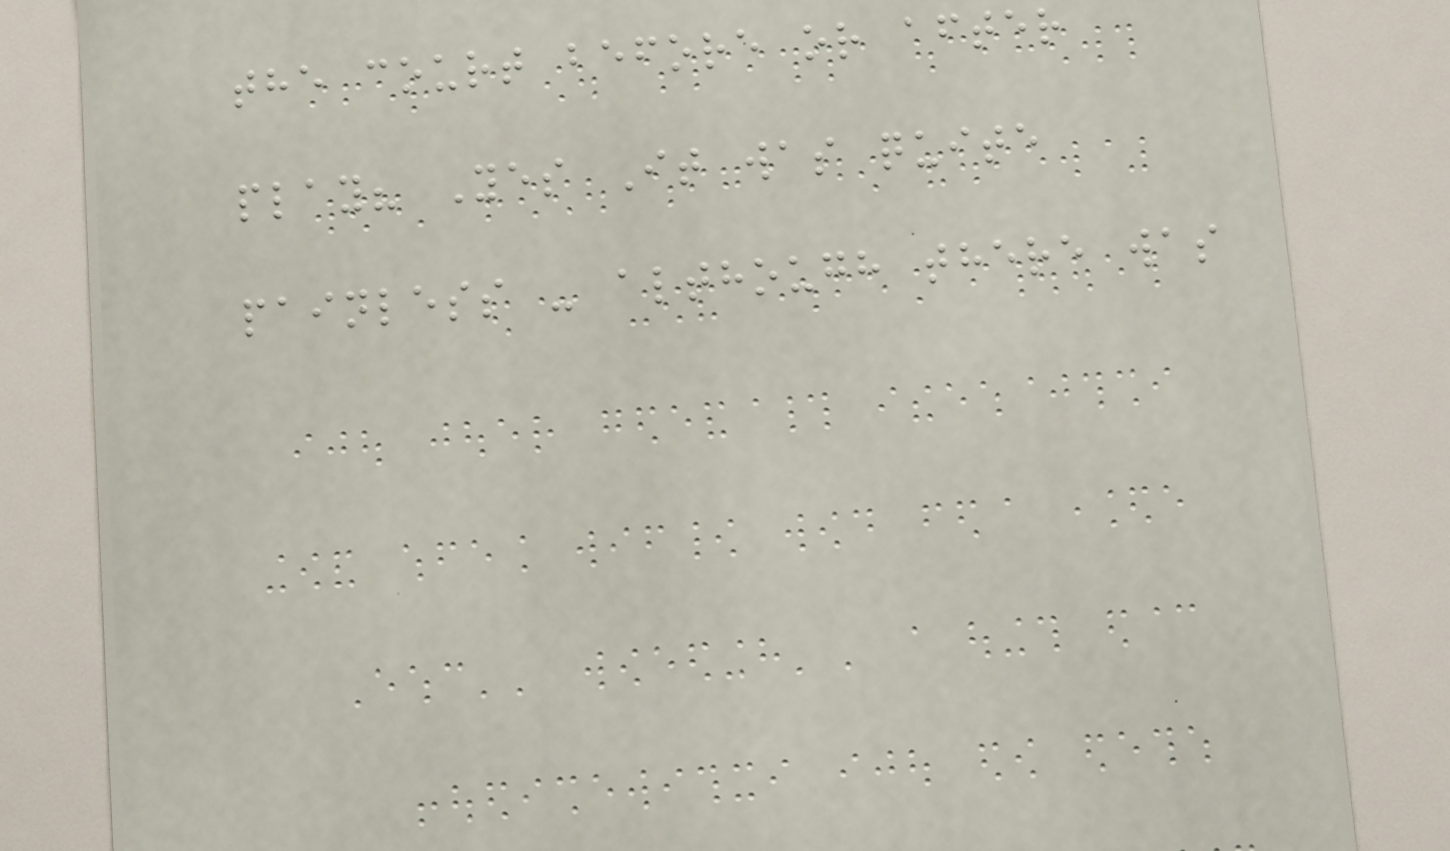the court before or after
play? Yes It was quite
painless - although there was
